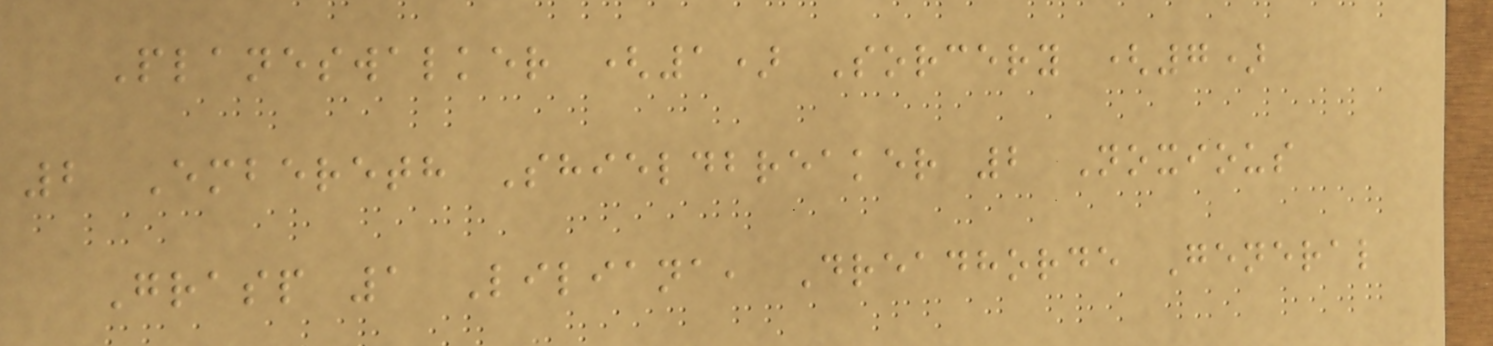Planeswalker (1) Sorcery (7)
2 Embereth Shieldbreaker 2 Noxious
Grasp 1 Liliana, Dreadhorde General
